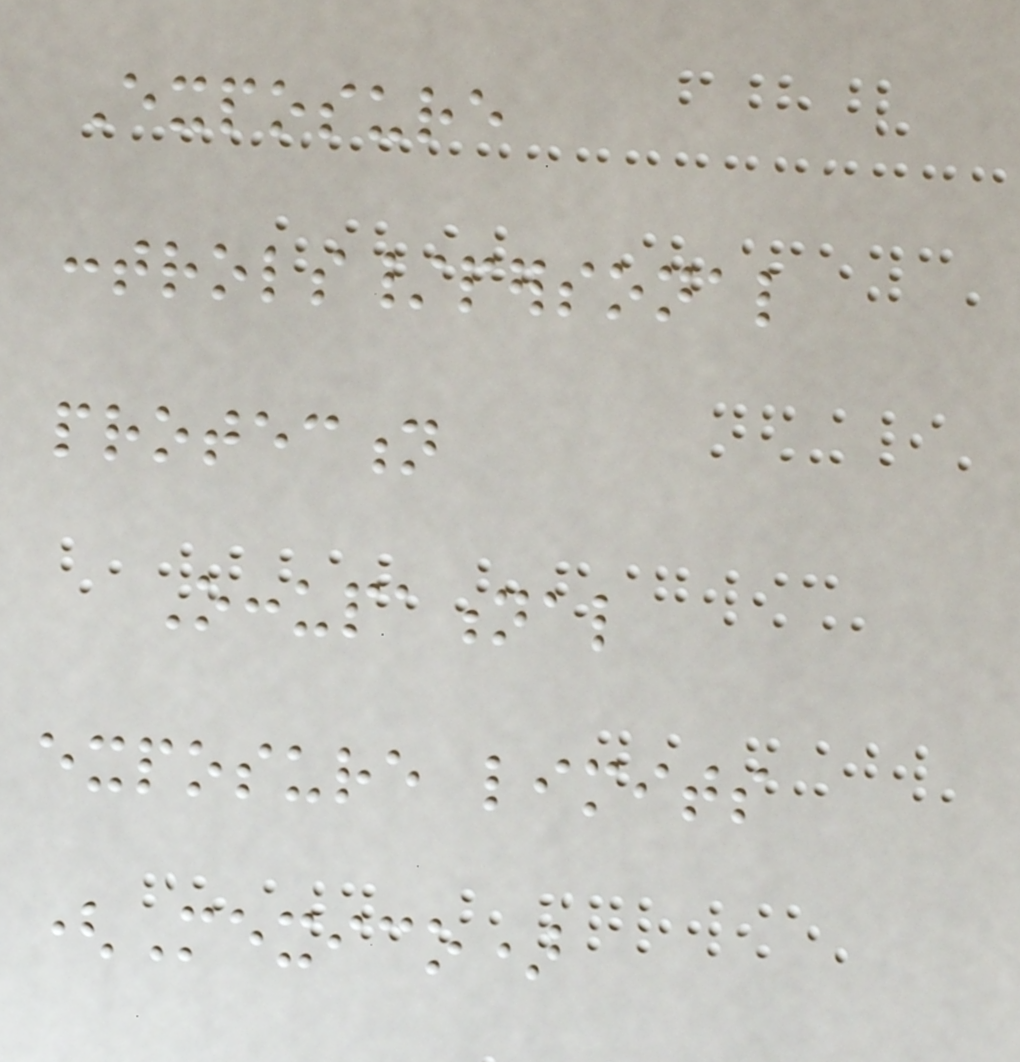Exposure
controls/personal
protection
Occupational
exposure limits
(Mexico)
